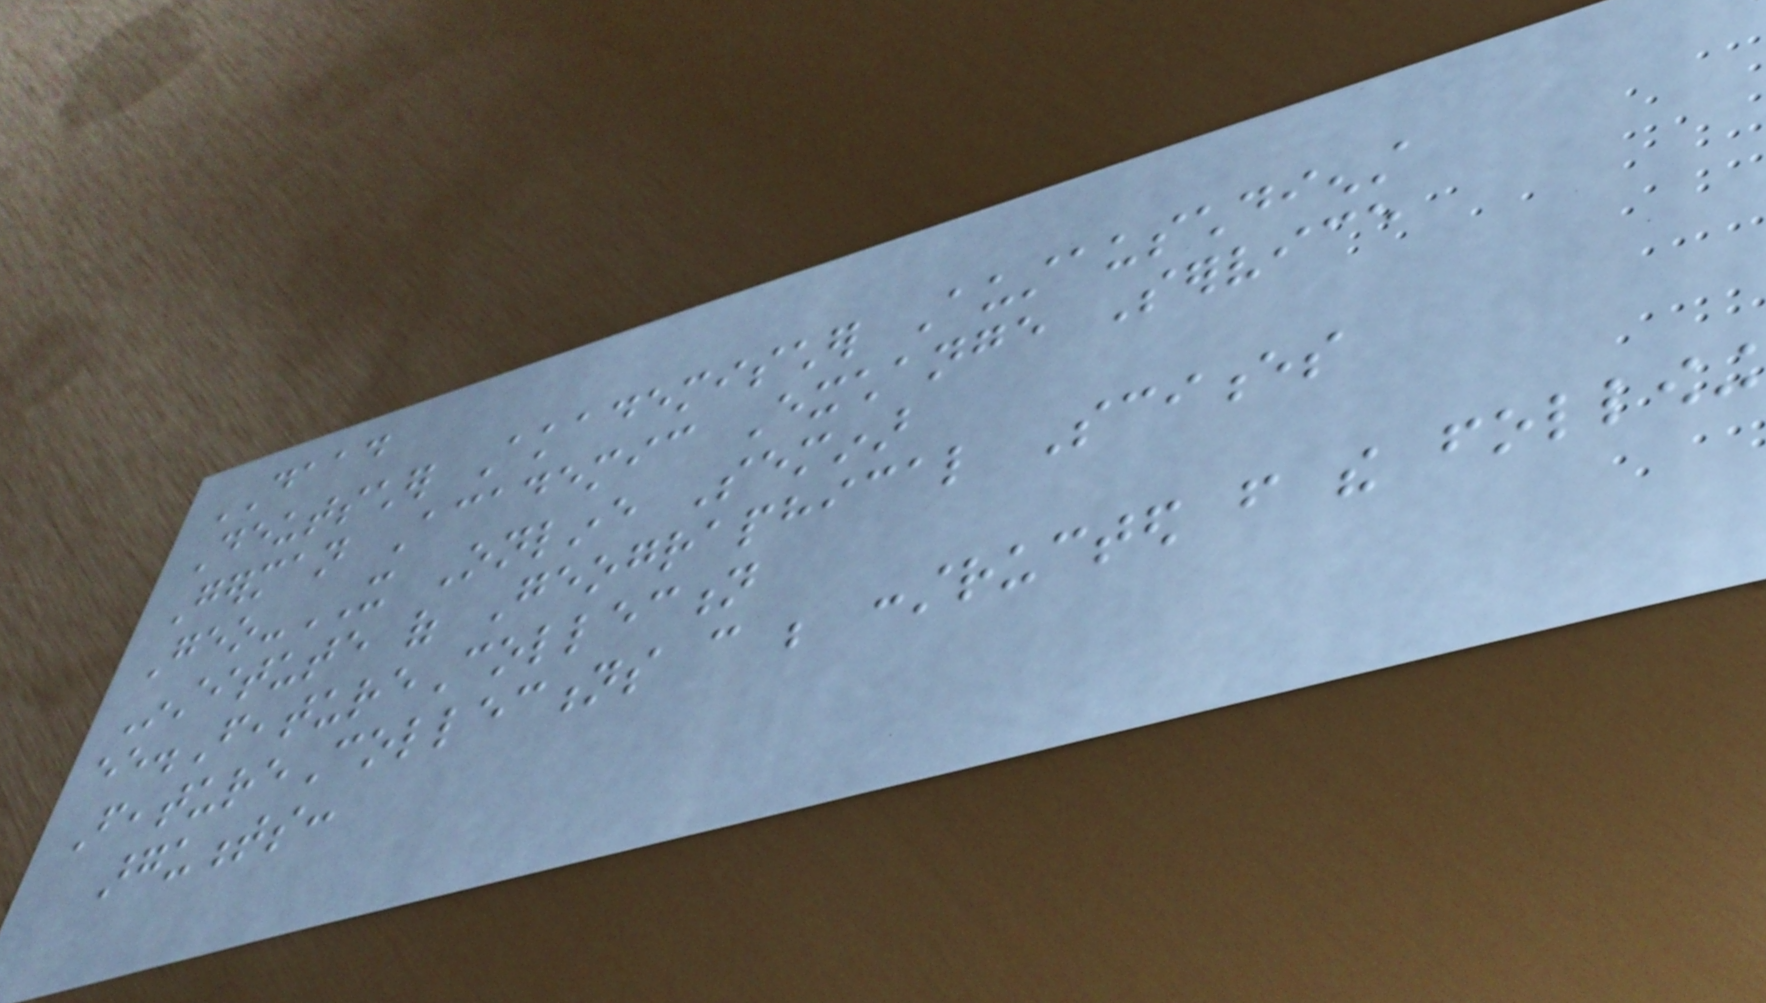DAAD
Deutscher Akademischer Austauschdienst
German Academic Exchange Service
Geo-IT Online Seminar
Institute of Geographical Sciences
ee.FeatureCollection
FeatureCollections can be constructed from the following
arguments:
